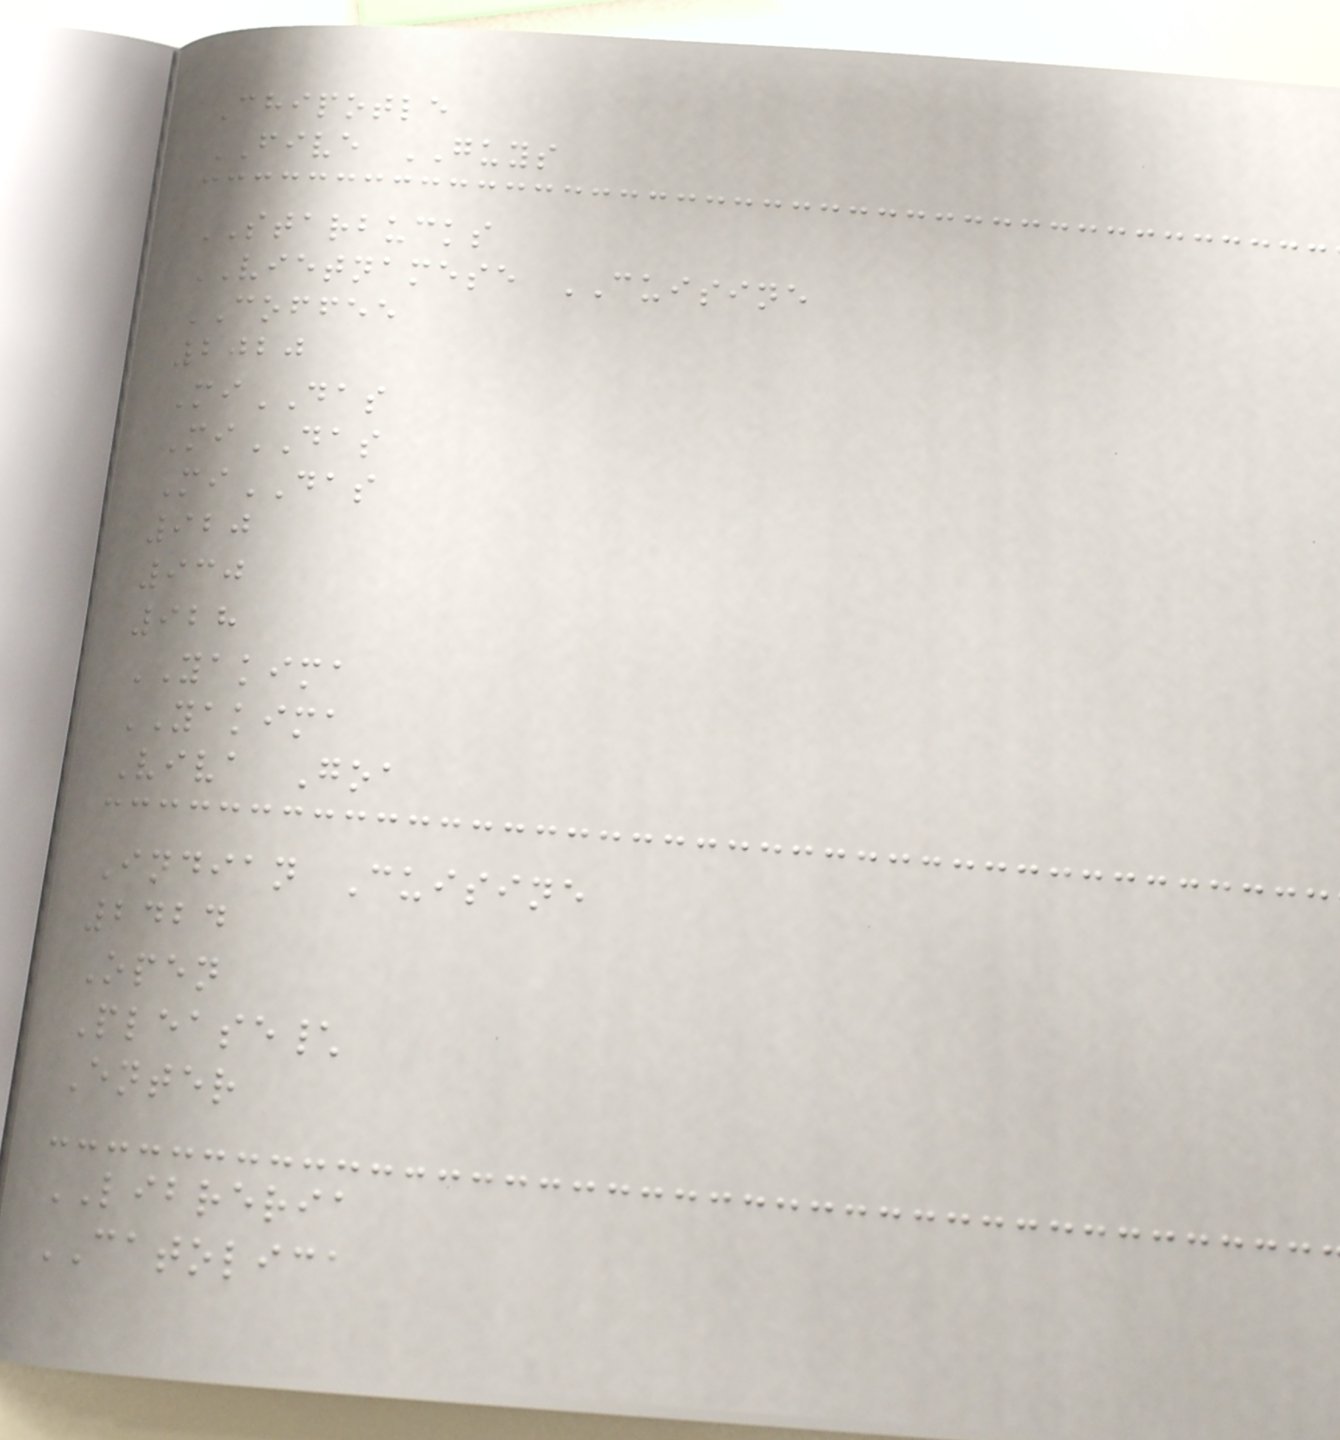Chipotle
FIVE GUYS
STARBUCKS
VIETNAMESE CUISINE
COFFEE
2020
MiDAS
MiDAS
MiDAS
920
930
928
YAKIMA
YAKIMA
Viva Goa
Indian Cuisine
2424
Open
Please\
Enter
LIBRERIA
CATOLICA
